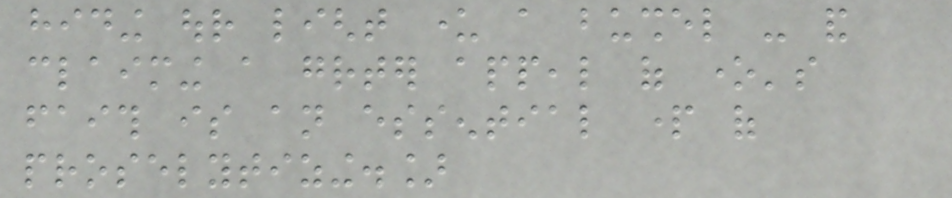hiding our light under a bushel - and
claiming a greater appeal of one's
faith is an essential part of
proselytizing.]
